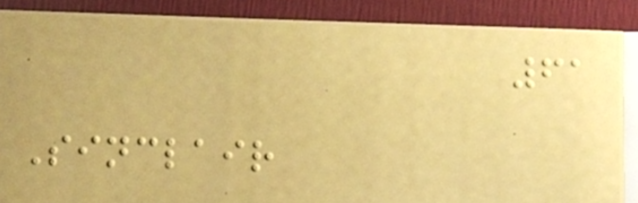61
Sinclair
